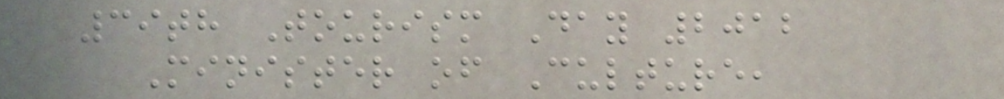39th Tourism Day 2012
Minister of Culture,
